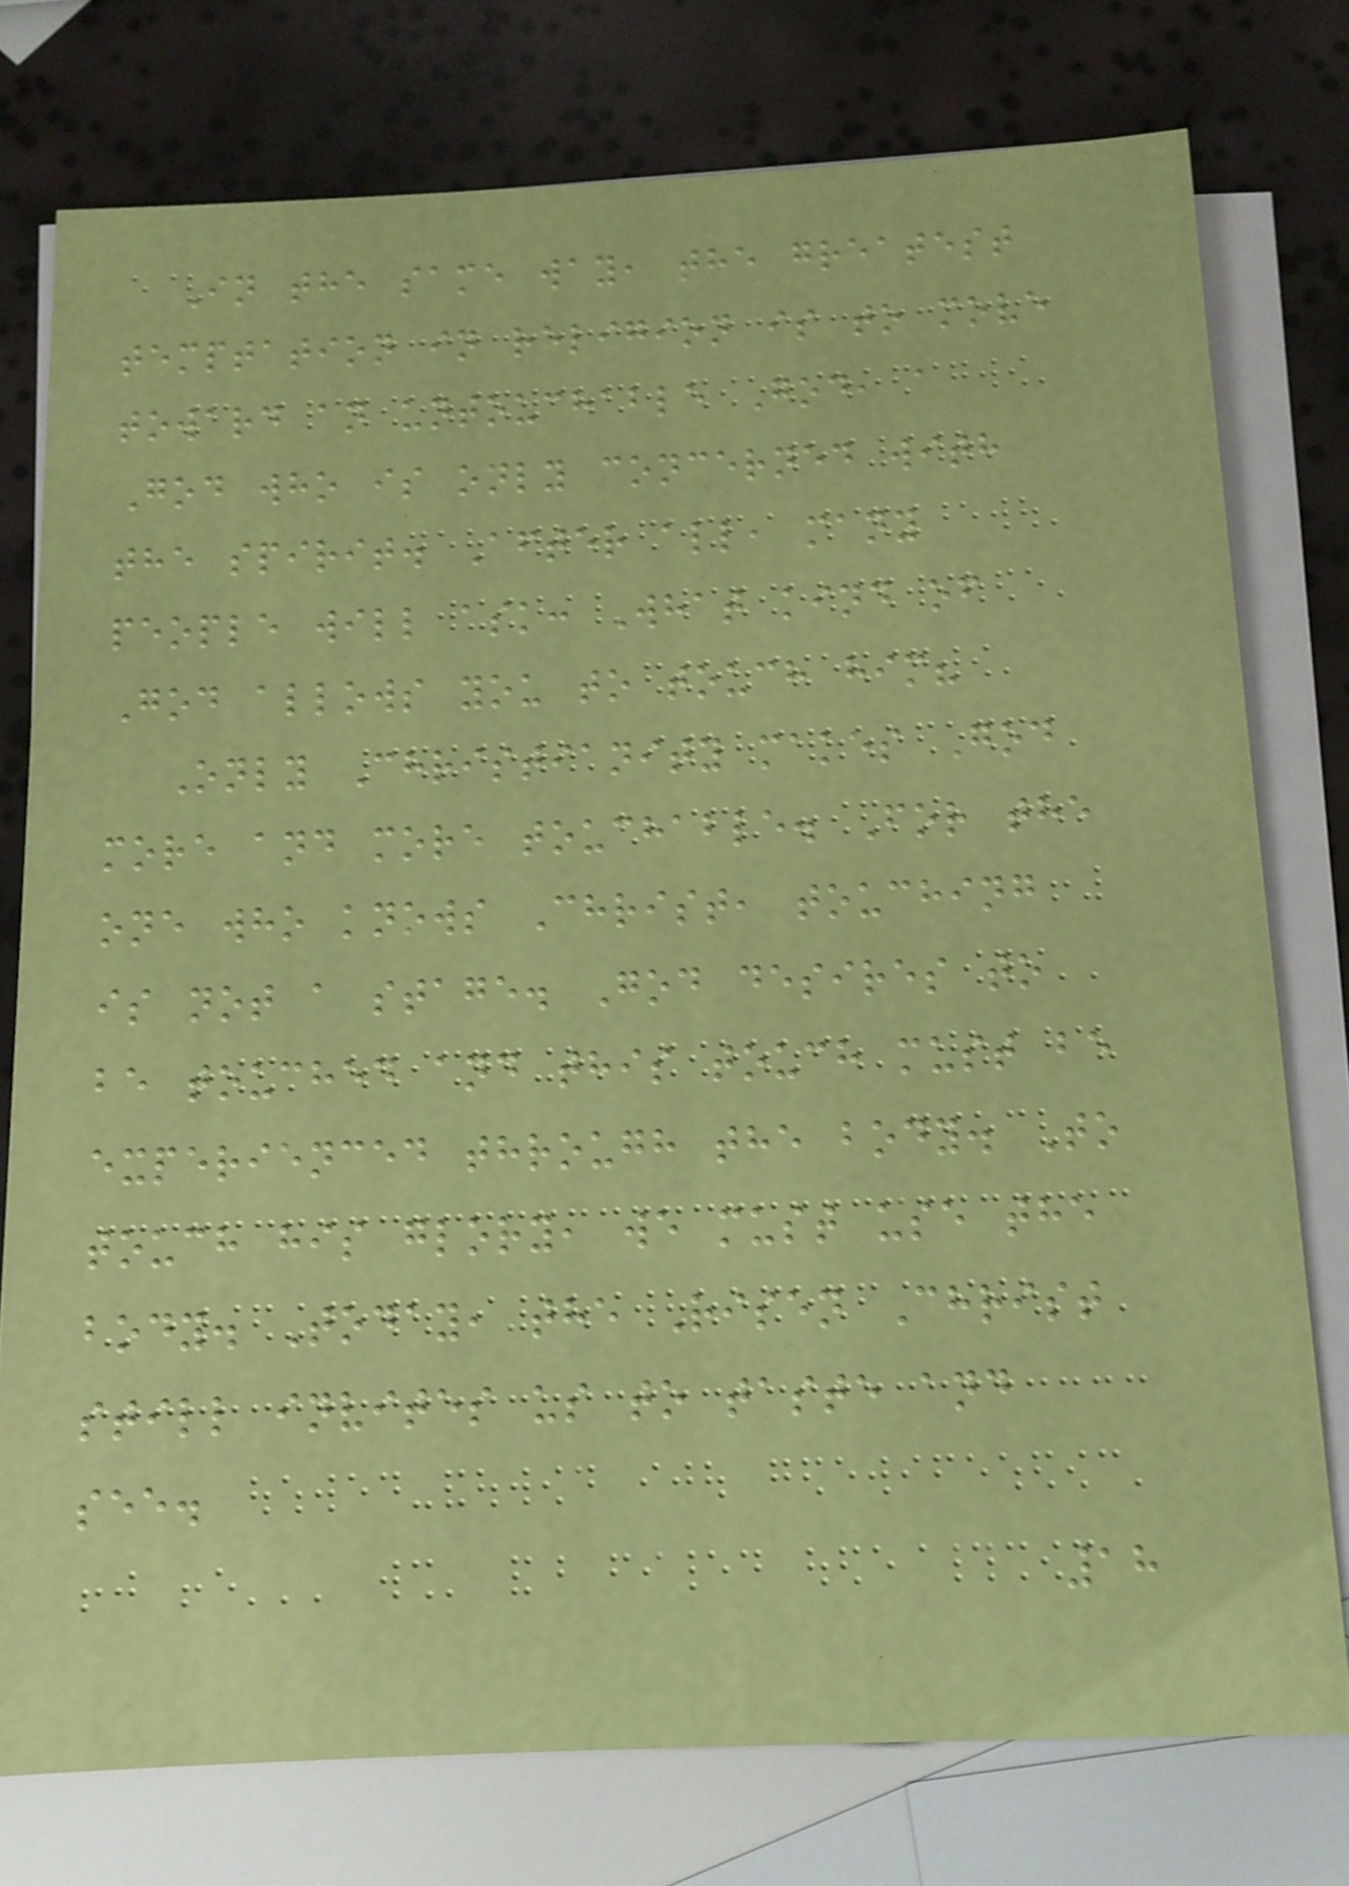In the same way, the greatest
temptation in religion is to move
toward an untouchable God, a
God who is only concerned with
the spirit. After all, many
people will ask: What kind of
God allows you to touch him?
Only Christianity makes God
more and more touchable. For the
one who knows Christ, touching
is not a stage. God desires to
be touched and this touch must be
experienced through the body. To
touch his glory, we must use the
body. Today, the Risen Christ
still invites us to taste and
see.
18
